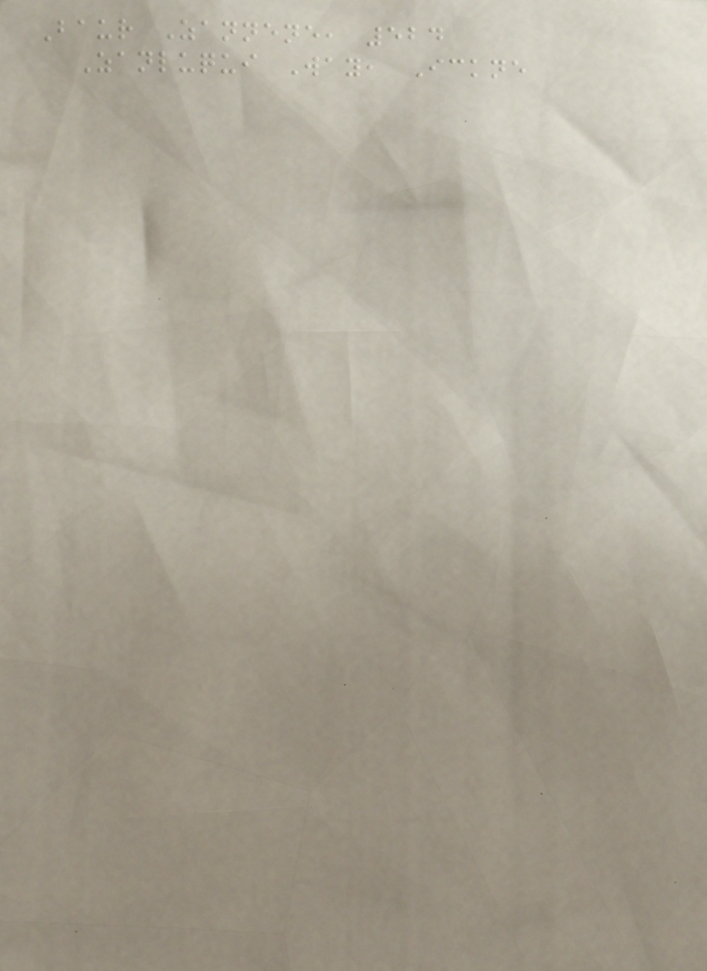Baur Zannene, 524
Zanluqui Way, Ickne
